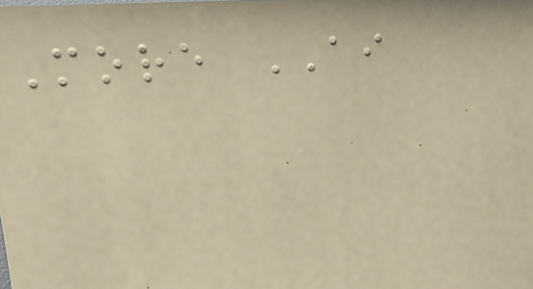More AI
